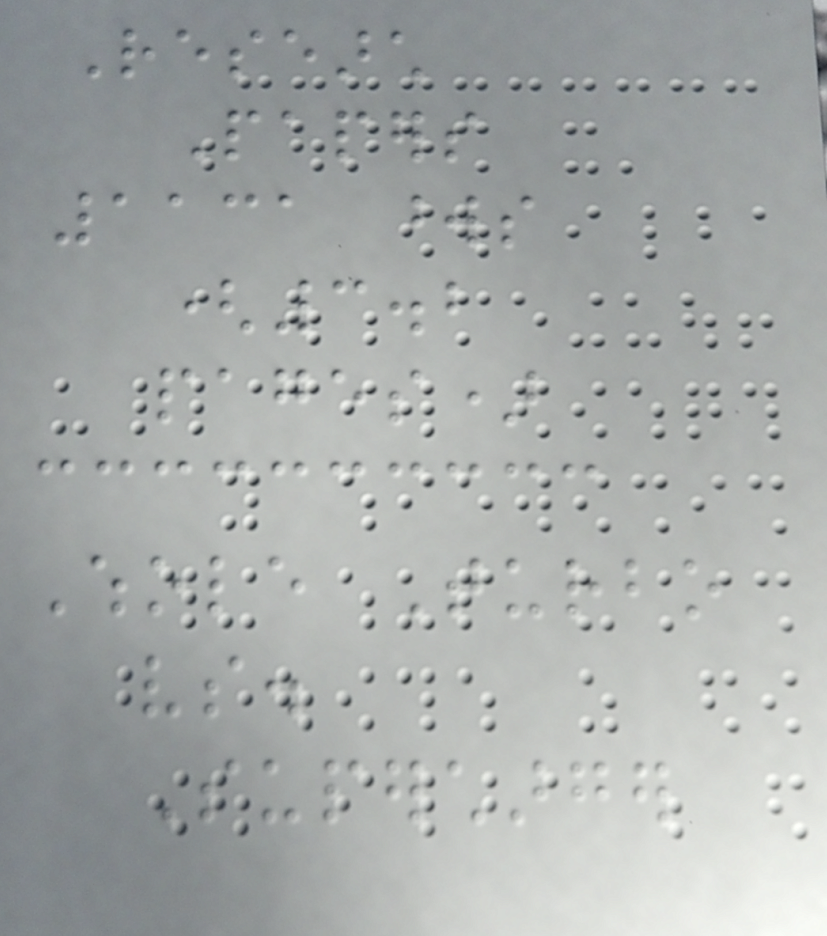Research
Papers
1131 words
(3.2
pages)
Whole Turbo
vs.
Supercharger
